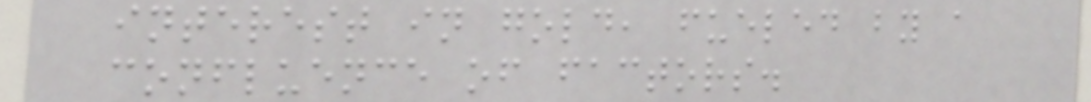interest in gold, fueled by a
confluence of factors.
